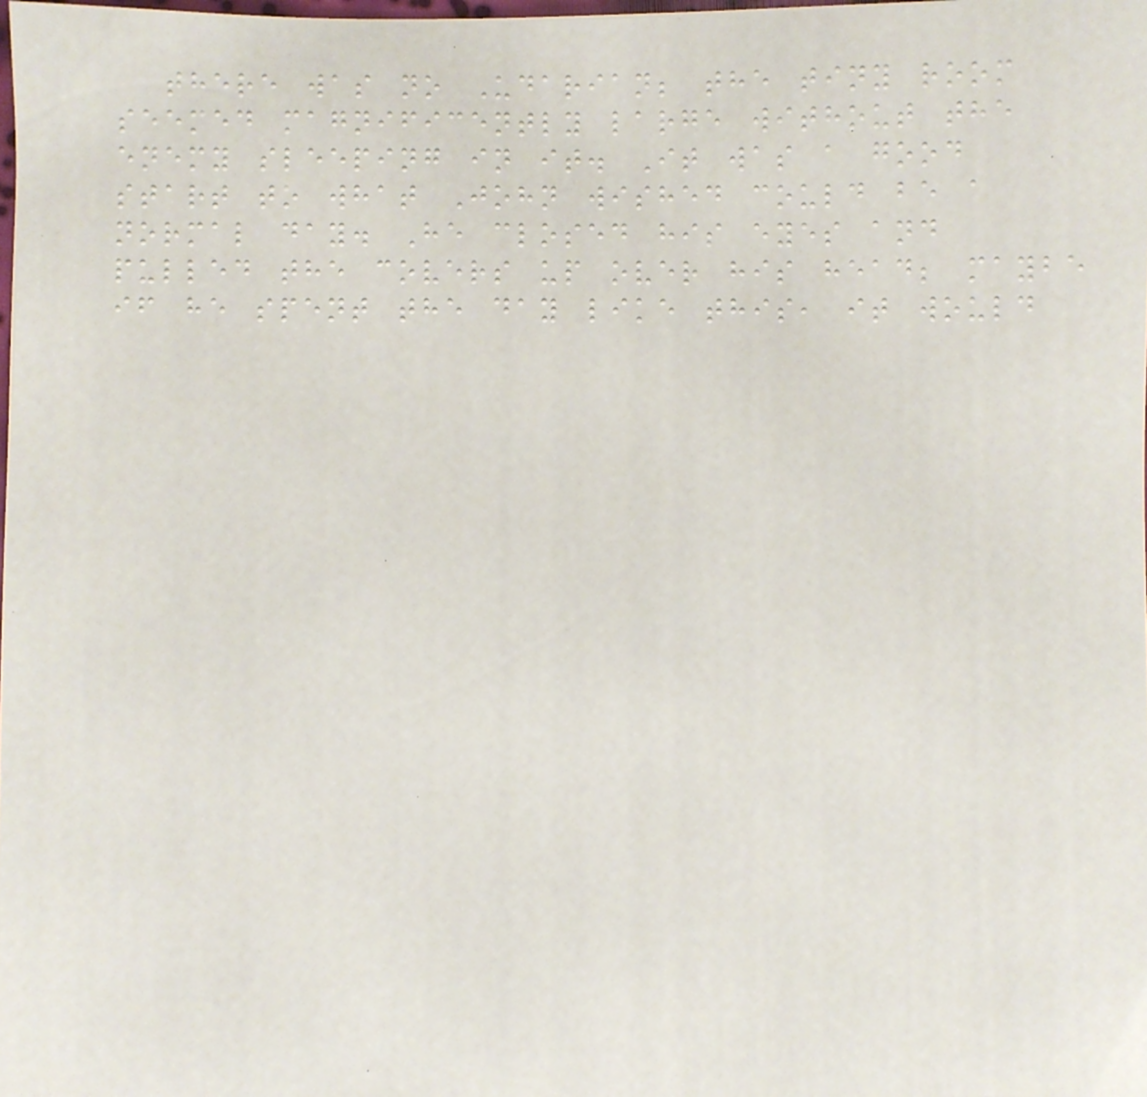there was no Udarian; the tiny room
seemed magnificently large without the
enemy sleeping in it. It was a good
start to what John wished could be a
normal day. He closed his eyes and
pulled the covers up over his head; maybe
if he spent the day like this, it would
